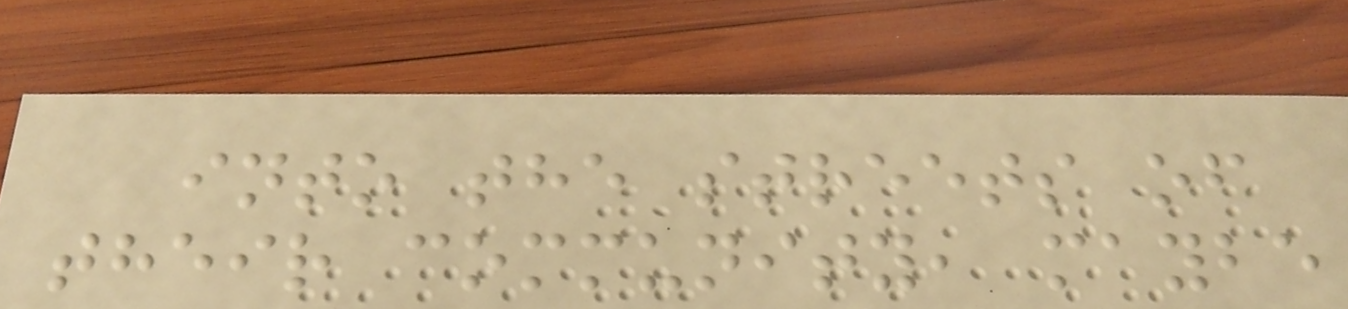into the streets of
their community, maybe
